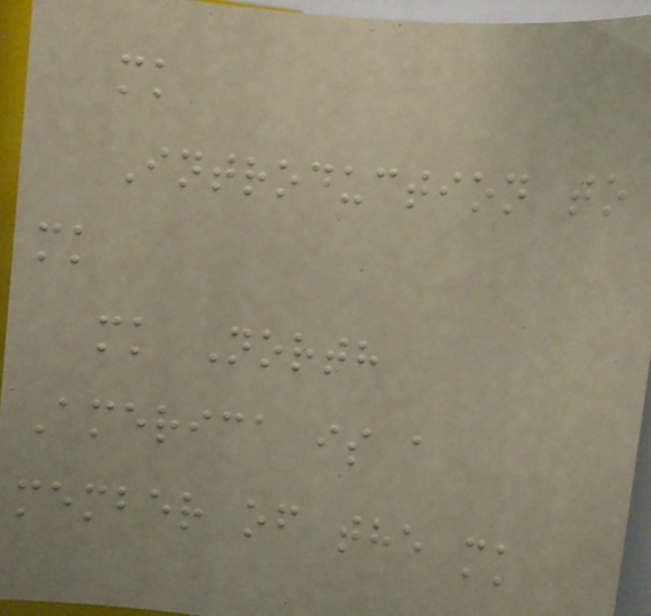mk
Introduction to
mk
mk North
America is a
member of the mk
